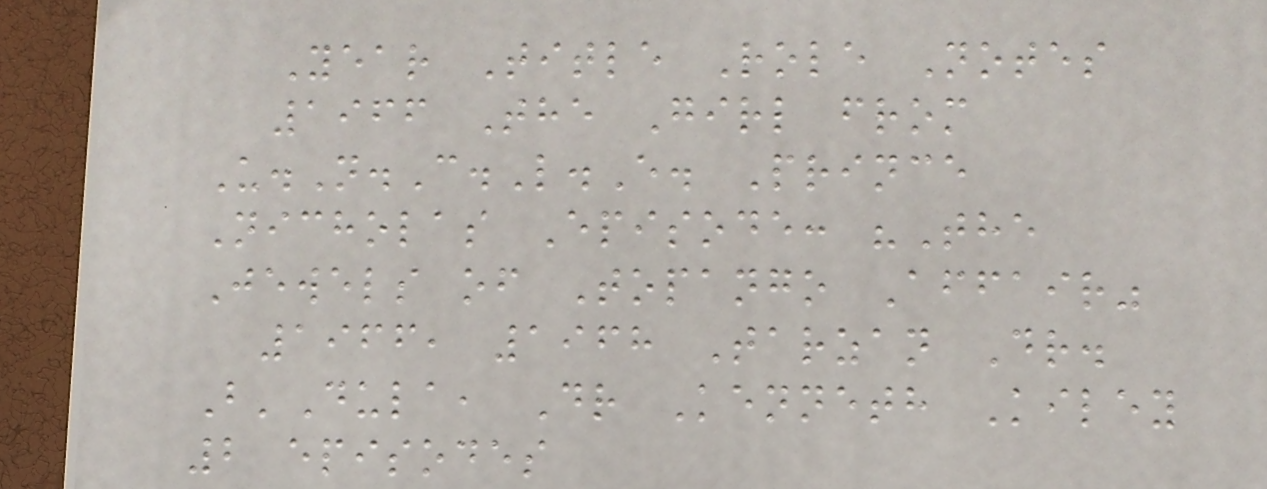Year Title Role Notes
1966 The Girl from
U.N.C.L.E. Prince
Nicholas Episode: "The
Jewels of Topango Affair"
1966, 1968 Tarzan Dr.
B'Dula, Dr Kenneth Kiley
2 episodes
